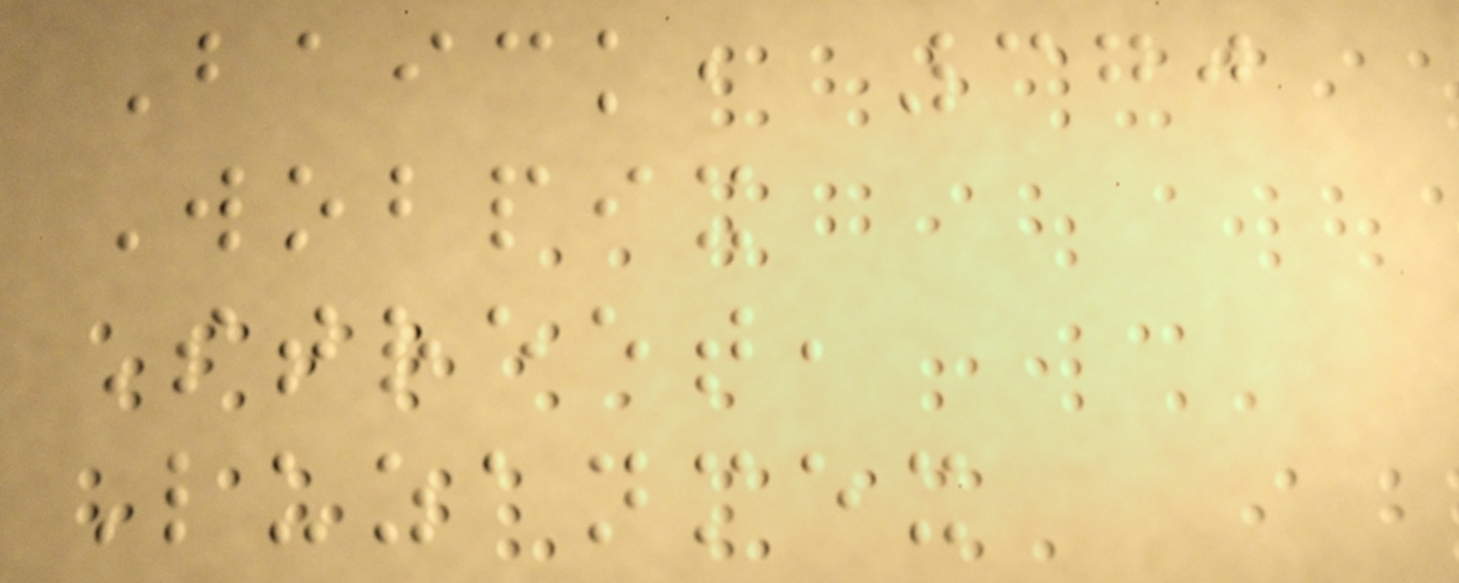Baick, 370
Wobpix
Street,
Luzanmex
